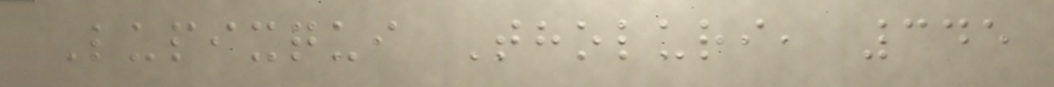Lupixqui Tholuri, 345
